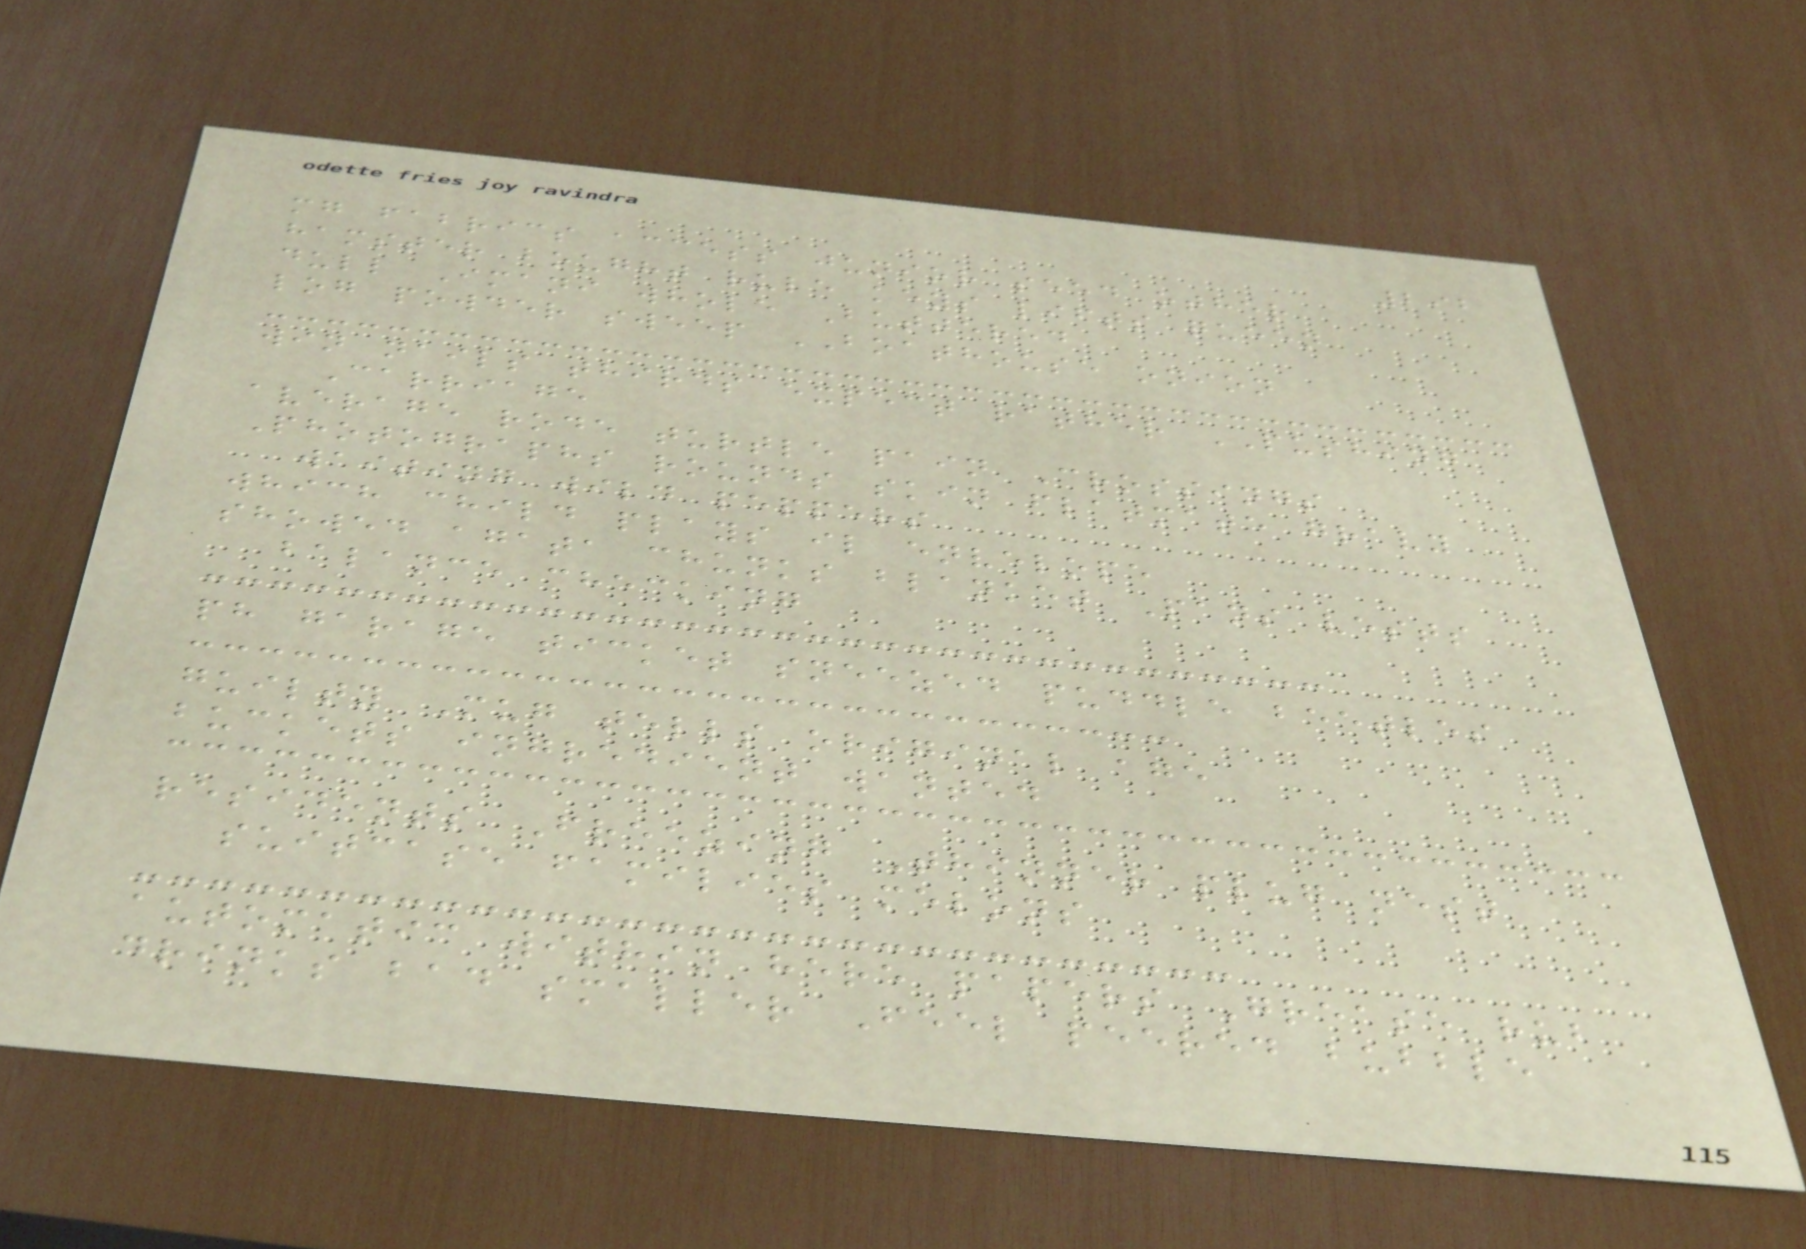292
mg fabrics access junior seed other
hamster bought rule keys lifts queen
dull Imani whole Buttered
log powder sweep BOATHOUSE onion
win nails thirds expect rather PUSHING
Carriage
average rode turtle pain Crossings
Photographs rounds skin flatmate gravy
waiting wild peppers
which child plays il envelope
showed agata chunks blanket Pans vests
balance checking
ph garage ticket sneezed puddle beetles
guilty Mug tells original age
buckets ingredient wanted
residents Freezing Thinner plug nest
suitcase families melons
automatic within here papers Grease rub
drinks bad smaller Feel peered bubble
